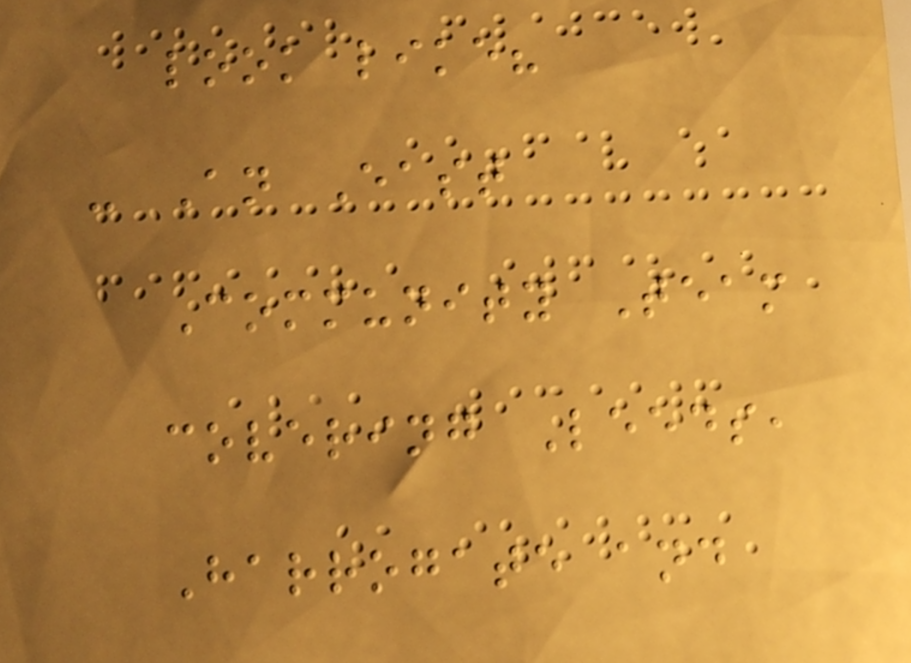look like?
- An East
Community Team
covering Leeds,
Harrogate and
